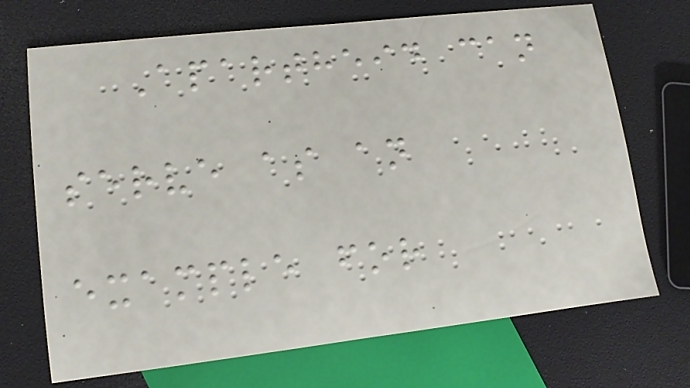Apartheid can
serve as an
example for
